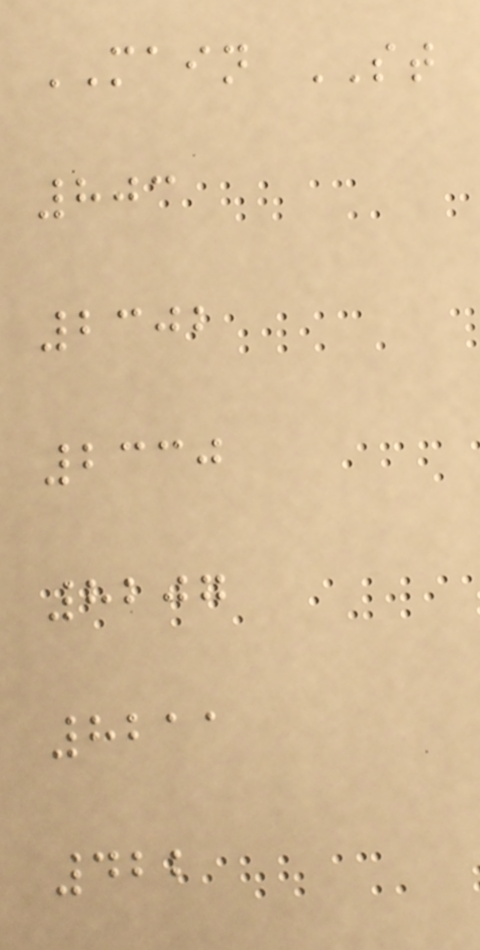MAIN ST
803
2302
2330
8207
8211
422
